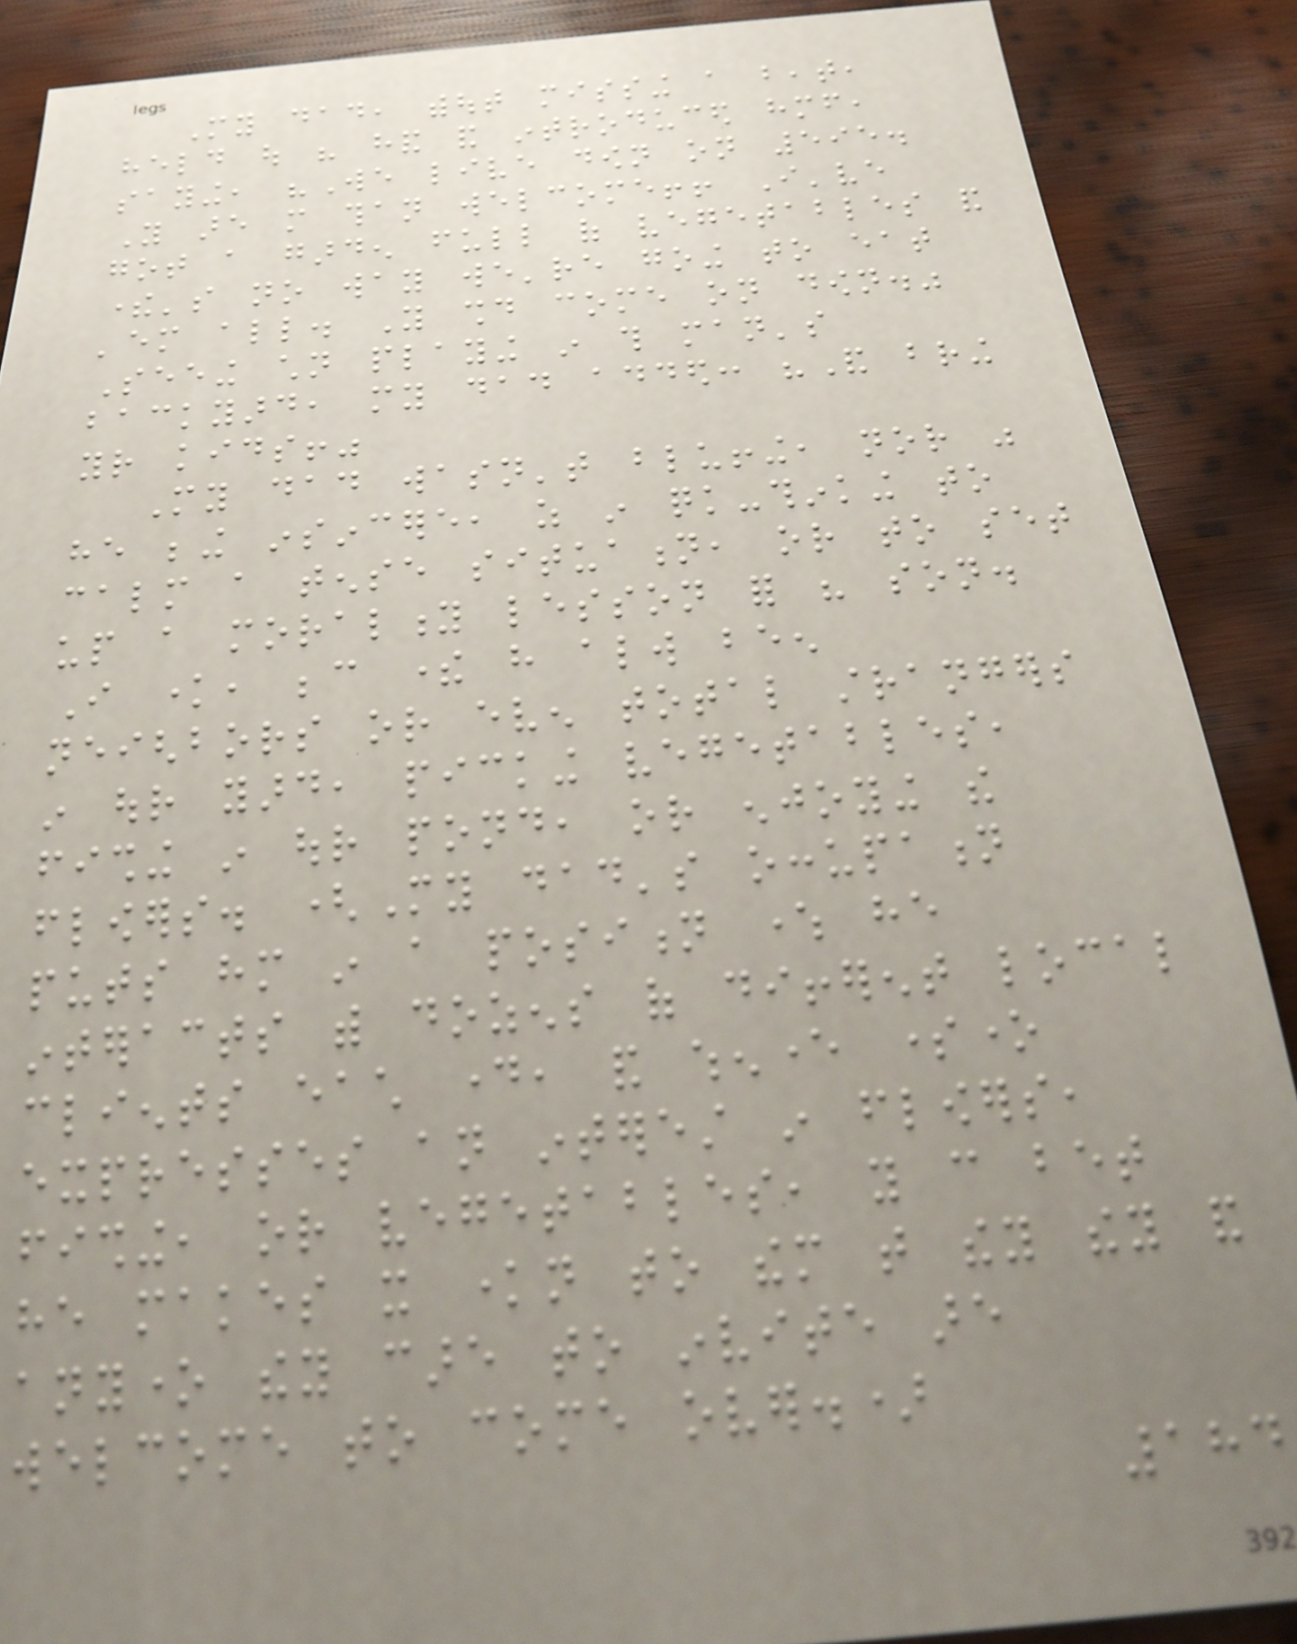My dad, without missing a beat,
held out his hand and introduced himself,
saying, "We live down on 595.
You are more than welcome!! I've
got a garden full of vegetables and
there's no way we're going to eat
'em all. You should come on down."
Seeing children playing in this man's
backyard, my dad added: "And bring
your kids!"
My dad wasn't bluffing, nor was
he being insincere, as in quick-thinking to
calm a tense situation, or to set
up a morality lesson for his son.
I know, because there have always been
neighbors or even total strangers
in our yard, picking vegetables,
fishing in our pond, or enjoying the
flowers. (My dad's occupation
puts him in a position where he
interacts with dozens of different local
clients each day, and whenever someone
expresses an interest in flowers,
fishing, or vegetables, you can bet
he makes it known to them that they they and
anyone they care to invite are
welcome to come over.)
184
